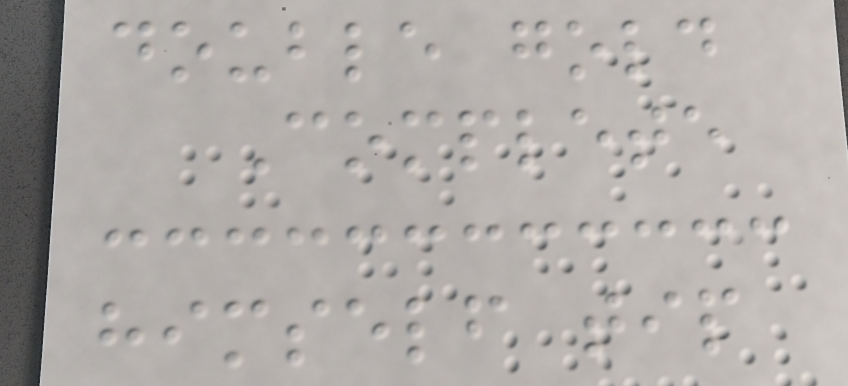double gold
Complete
himself tip
